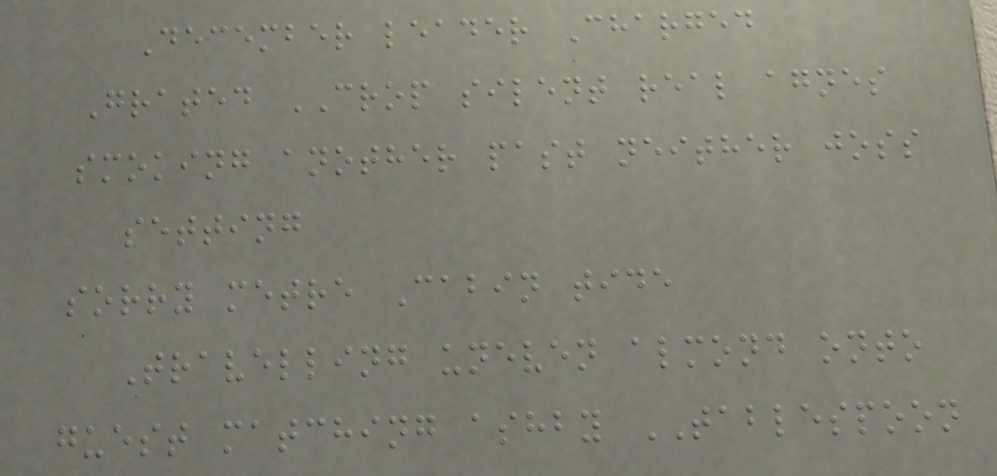December leader Charged
Grated CROP silent real agnes
smoking another past neither joss
setting
sorry metre Cabin tide
Travelling uneven almond onto
guest matching ashby TABLESPOON
